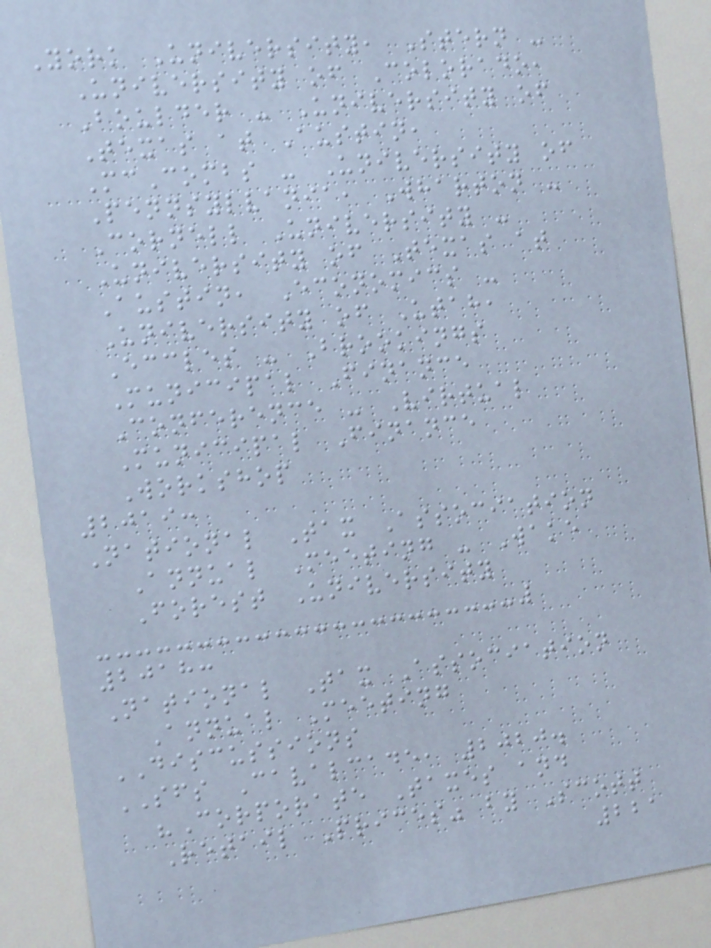York University, Stern -
University of Colorado,
Boulder - University of
Texas at Austin,
McCombs - University of
Pennsylvania, Wharton -
Cornell University -
University of Texas at
Austin, Economics -
University of Utah,
Eccles - Brookings
Municipal Finance
Conference - Virtual
Municipal Finance
Workshop
2019:
National Tax Association
Annual Meeting - Wake
Forest University
2018:
National Tax Association
Annual Meeting
DISCUSSIONS
SFS Cavalcade, 2020.
"Corporate Taxes and
Retail Prices" by Scott
221
